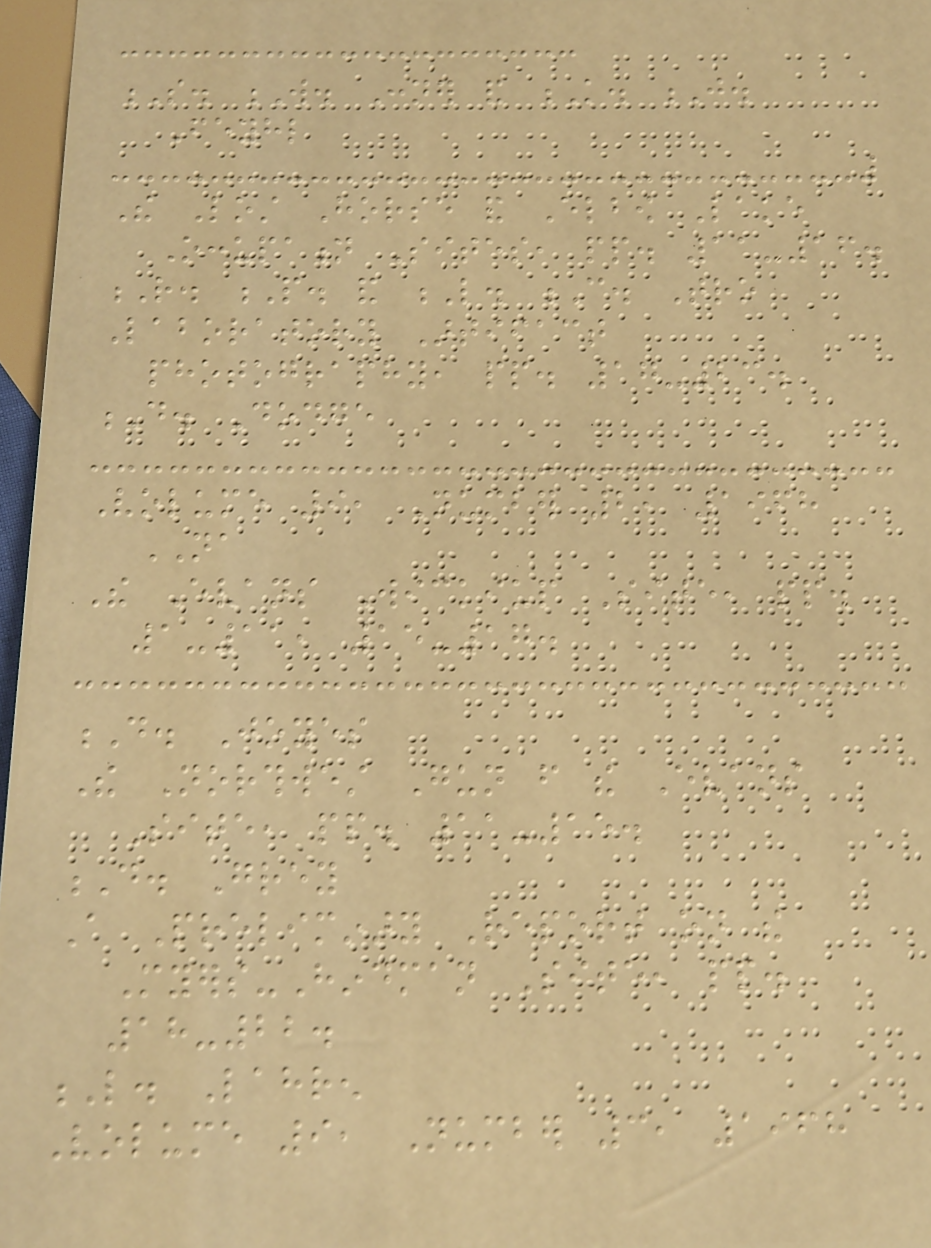S. W. Conner and K. J.
Feyhl
The Lost Horse and Elbow Lake
Occupation Sites, pp. 11-16.
R. P. and L. C. Tro
Laboratory Artifact
photography, pp. 17-23.
D. Dodge
Volume 9, Number 2, 1968
NA
The Evans Wickiup Site, pp.
1-11, 15-17.
D. Joyes
The Northwest Gun from the Evans
Site, pp. 11-15.
D. Grey
A Preliminary Report on the
Myers-Hindman Site, pp.
18-22.
L. Lahren
Volume 9, Number 3, 1968
